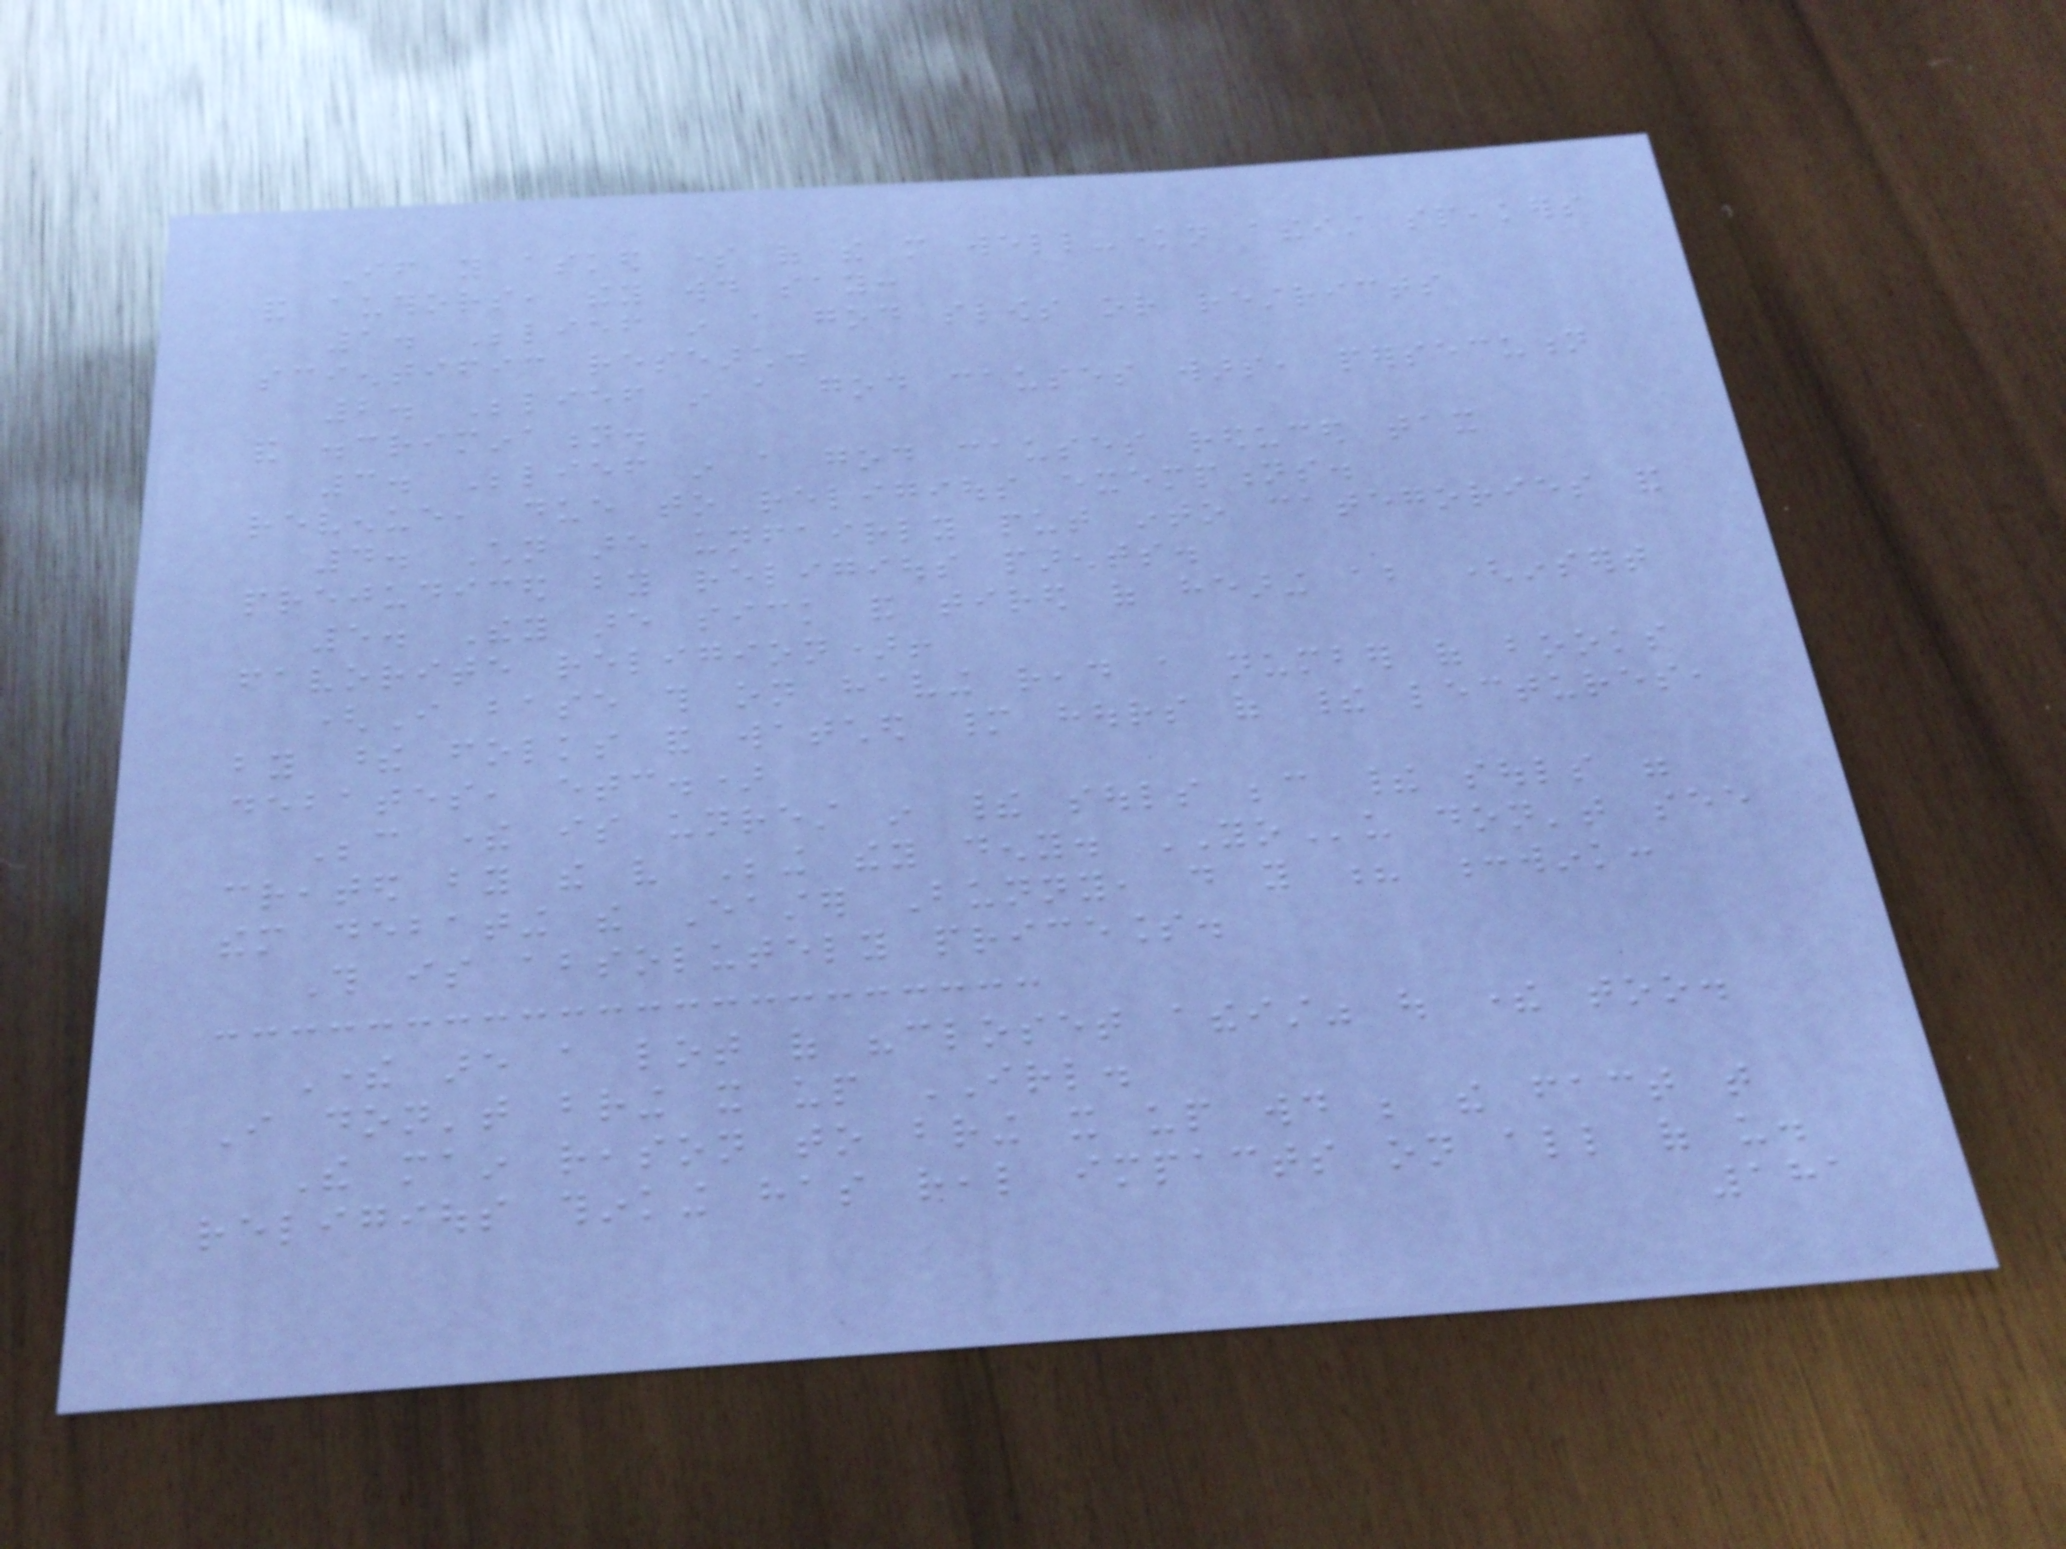If you asked some of the more well-known atheist speakers
and authors, they would say:
1. Belief in a god slows or restricts
scientific research.
2. Belief in a god causes wars, persecution
and discrimination.
3. Belief in a god causes reduced tax
revenue, due to religious exemptions.
4. Children are unfairly put into categories and
prejudiced by religious parents.
5. They are sick and tired of hearing about (insert
favorite religion)!
(I base this on having read a number of books
by these folks and watched many hours of their lectures,
debates, etc.)
Because there is unrest in their souls because their souls were
created by the very Being they deny. YOu don't see
them debating the Easter Bunny, do you ? :wink:
This is absolutely priceless.
There are a lot of "closet atheist" out there too.
I don't bring it up IRL.
The main reason to bring it up would be the fact that
religious thinking has real impacts on all of us.
181
